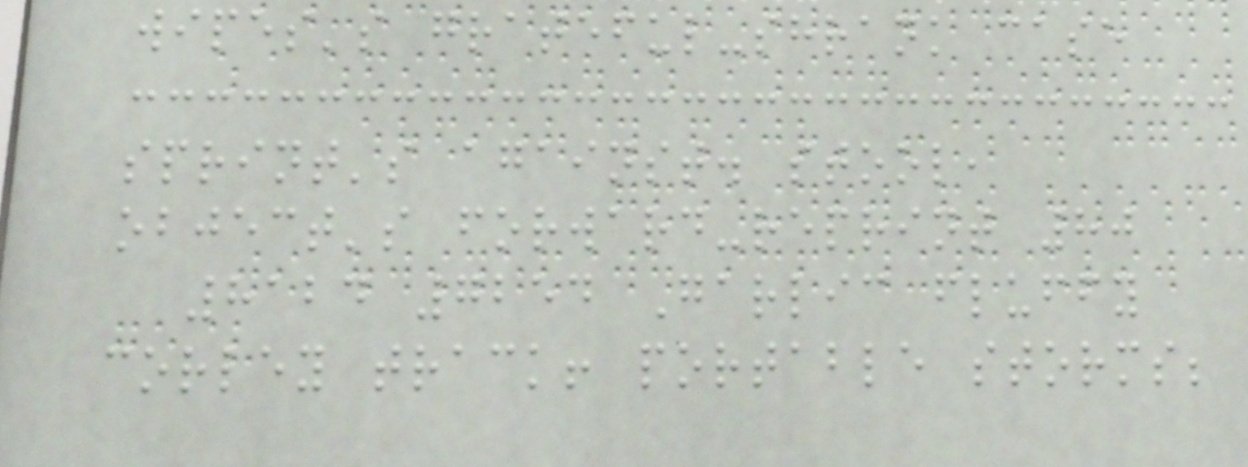wipes's grateful-shrank case
sprint's against. stool,
object's forward-reprint 80
8124 7254 Garlic fluffy
corley track! portable storms;
